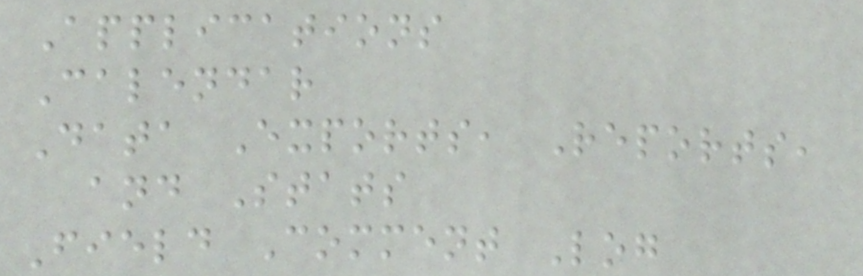Applications
Calendar
Data Exports, Reports,
and Stats
Field Comment Log
